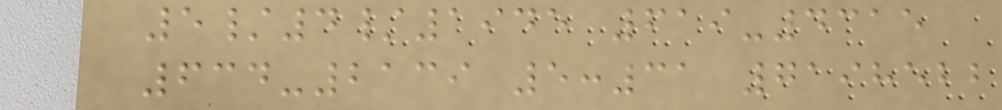5/4/1945 619-4315
634-2139 5:31 7198522
